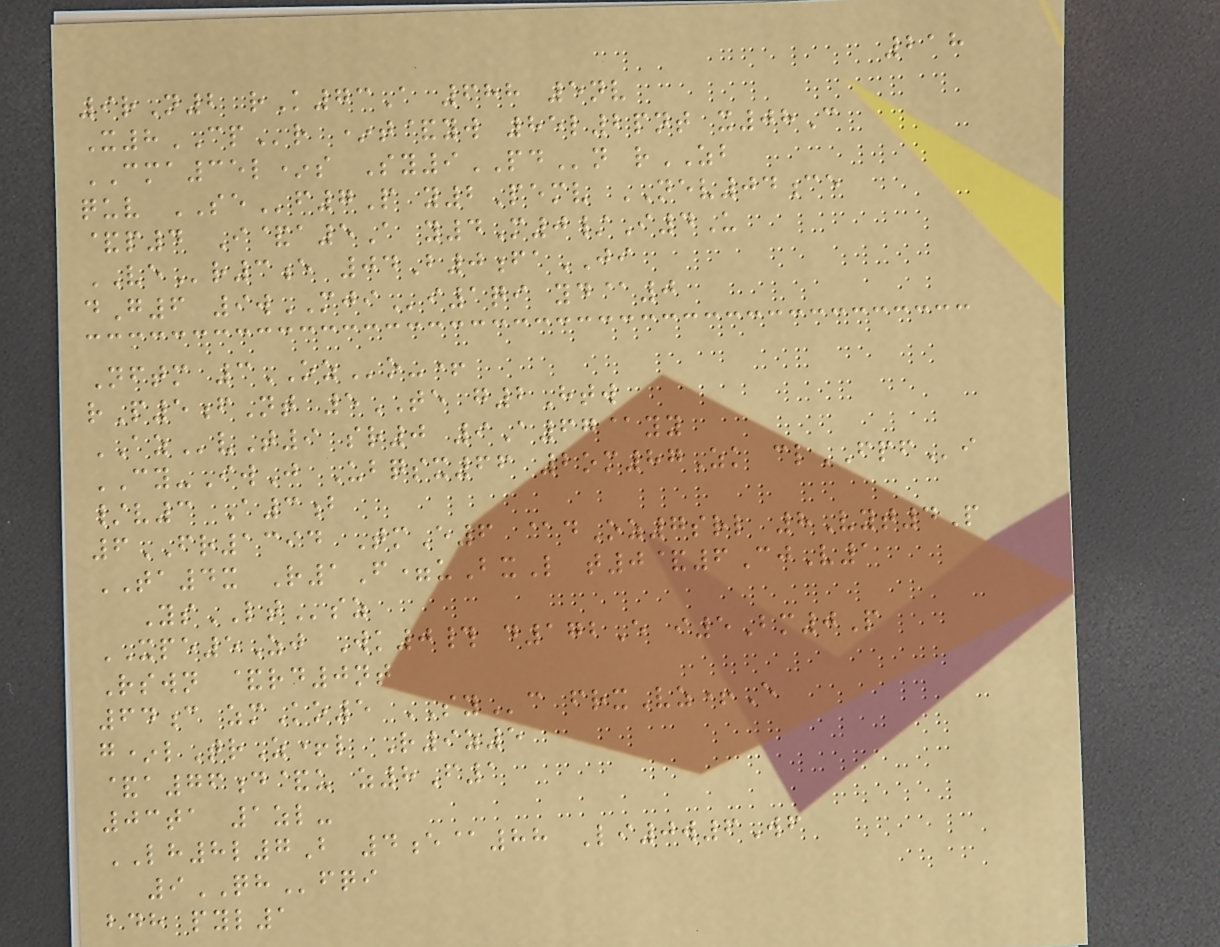218
9rN2 rK73A 688 5nv
X8CPr *t&yw 85l2pnt x08C
CMA35l*s Sy9PDn rZB
quv SEf7P y2Pemv NEV04ce
&p4 I&a5A y4M0/I4U
VEr3e 04B0faJI
dG6 9wMJIi1qi yd@0
Nftm 3OZo-+
rP5fNt 5TE g2Htw
AZvT9 sr0 9A67@yy
CY-IwJ Ubqsx66 2om87Zk clFPFi
/v3 A3b
6FR1394 TmE6 @dOz7srl 8Vyt4P
TA4x R1F=uBxL t0&6CjV1
YsLTsz
XPE5Zj Wk0# d172E i5Bm0P
Rswn &rd0nt
64c zmKo5 SYc frxVz+E
g*lTrZ+l R9z5
&a76d&u z8F1
03ta 1zl-
LH8l7B 4e@88 Li0w6Wf
9QHfqi
bdh pyl1
